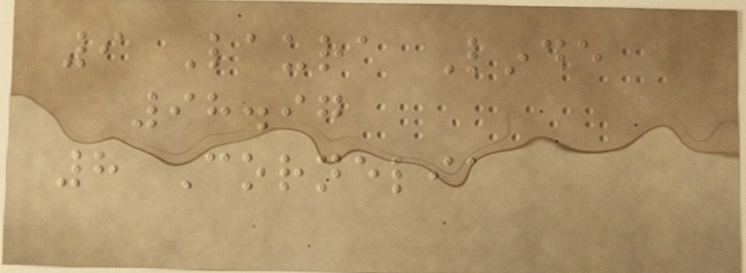9 Laura Linde
98.97
8 Cornelia
